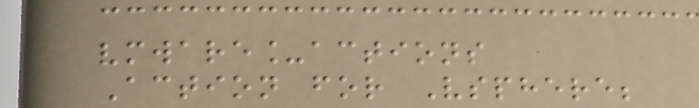vmware_actions
Action for Vsphere;
